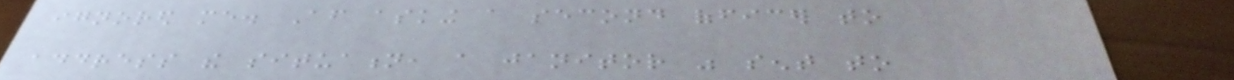ignored me. After asking a second officer to
address the situation, a janitor was sent to
